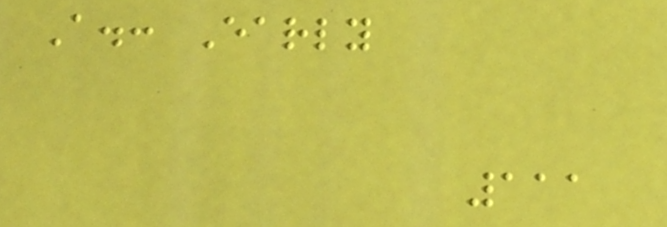A.: Early
111
